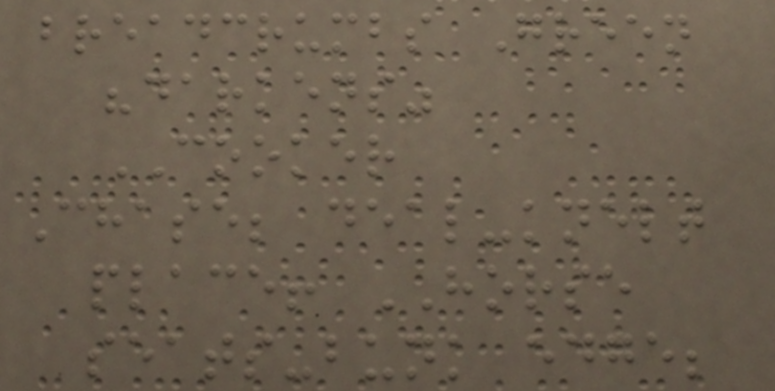breadcrumbs Green
"darkens"
COOKER
Chase; deal-knelt
place! HORSE
seats-bunk edge;
